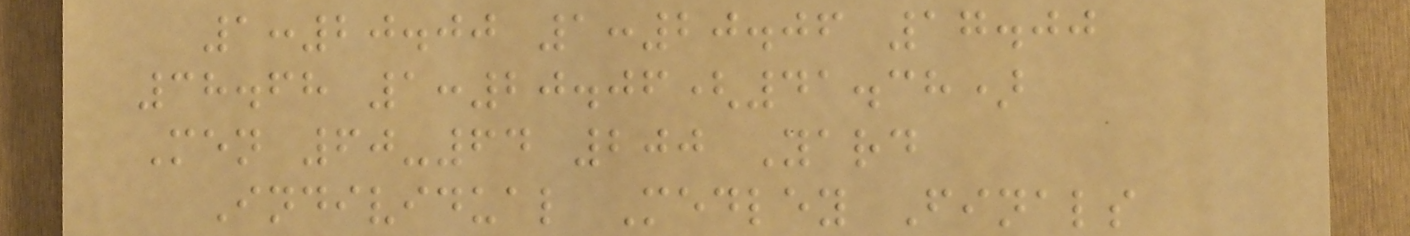1:20.00 1:20.06 17.00
38.68 1:20.06(41.38)
Men 60-64 200 Yard
Individual Medley Finals
